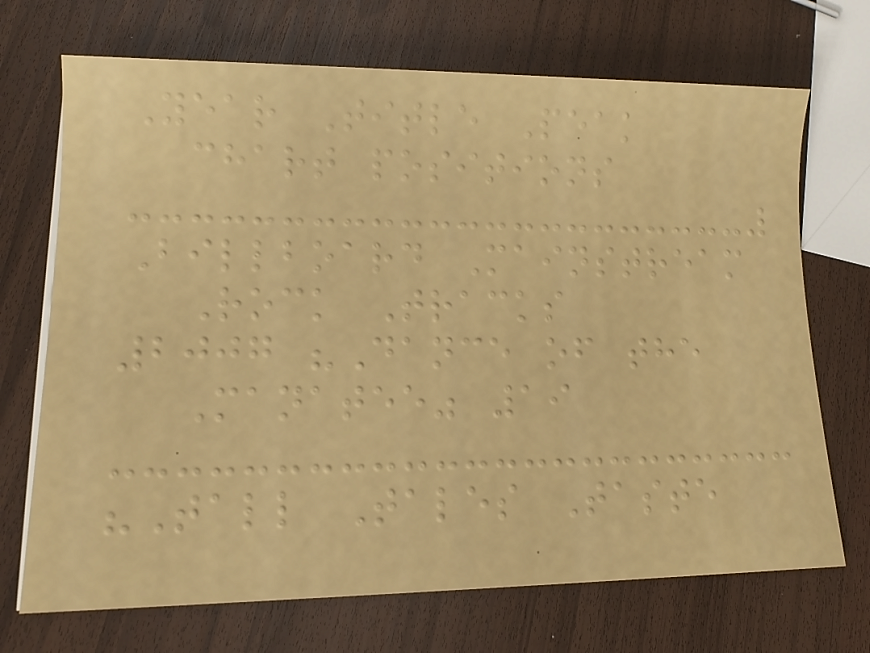Year Title Peak
chart positions
Billboard Mainstream
Rock Tracks
2007 "Dance of the
Manatee" 19
"Tall Tales Taste
